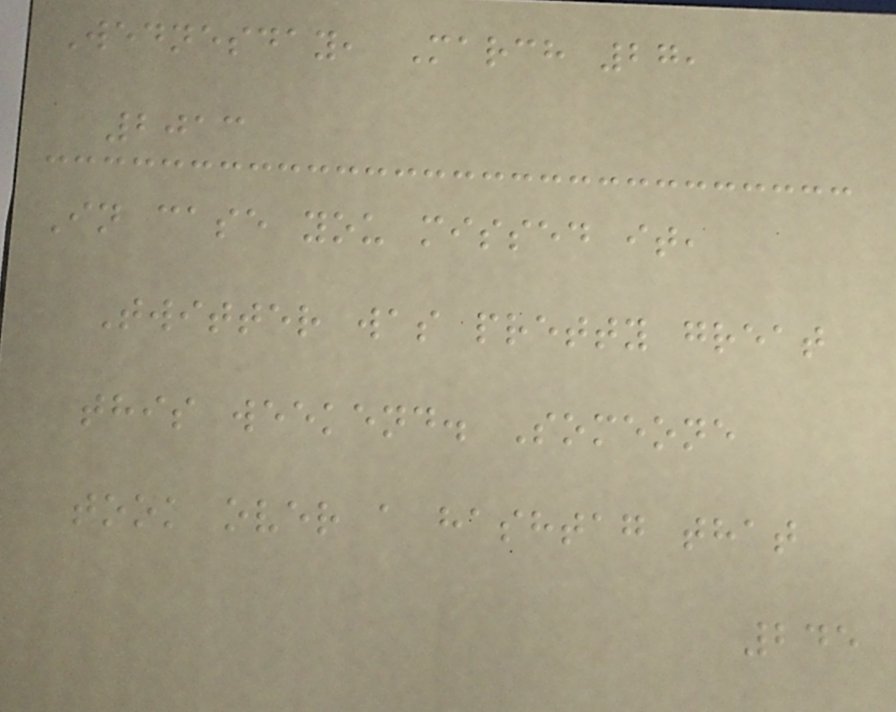Wednesday, March 27,
2013
In case you missed it,
Twitter was pretty great
this weekend. Someone
took over a hashtag that
245
